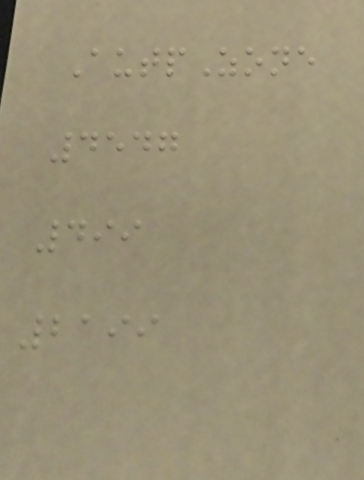AutpZone
4547
499
2199
